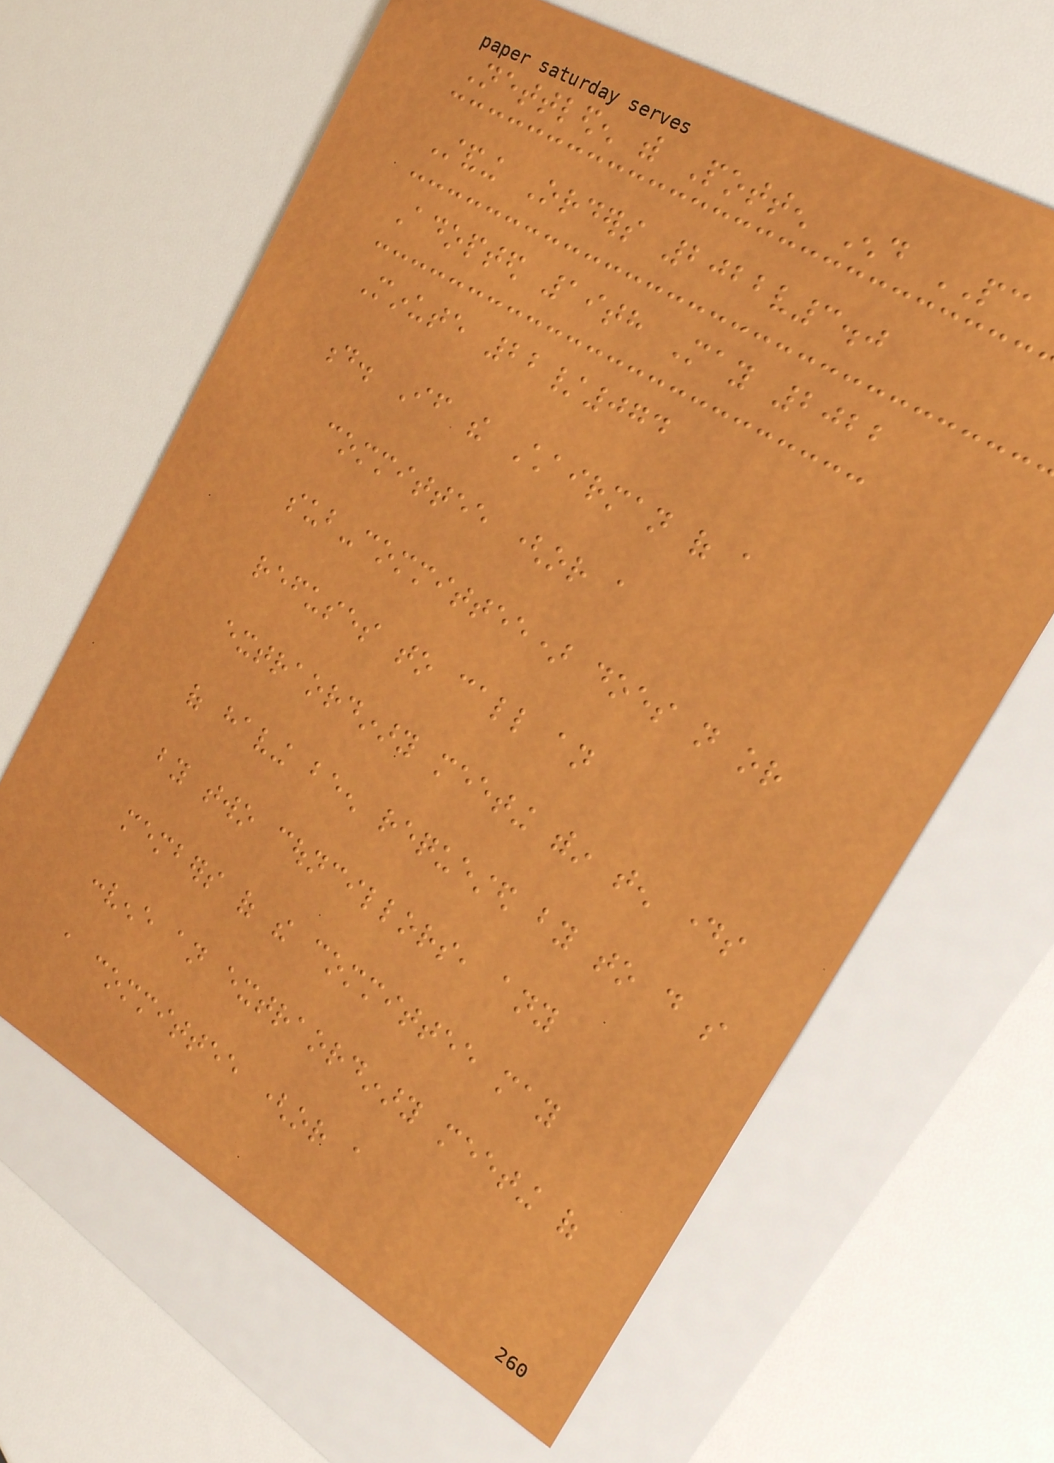Nettleden with Potten End PC
Standing Orders 2022v3.0
Adopted 19th May 2022
Minute 22/074
d. If the Chairman of a
committee (or a
sub-committee) does not or
refuses to call an
extraordinary meeting within ten days
of having been requested by to do so
by two councillors, any
members of the committee may
convene an extraordinary meeting of
a committee (or a
